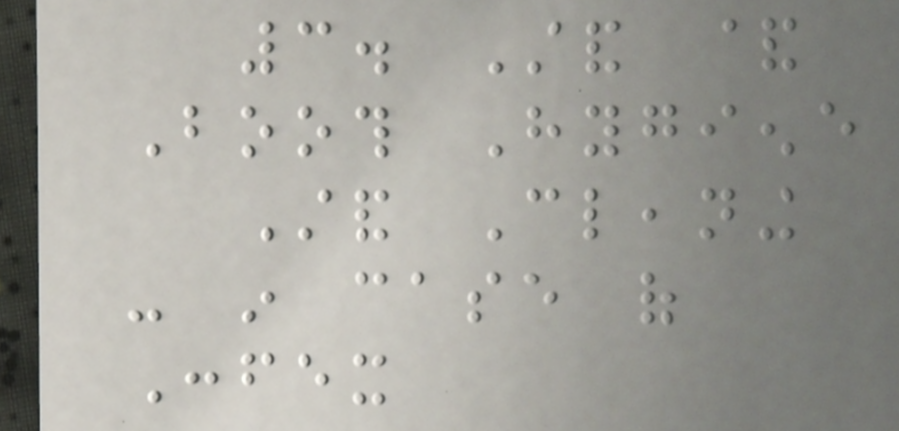3. Stand &
Booth Hygiene
Stand Cleaning
- in case of
Confex
